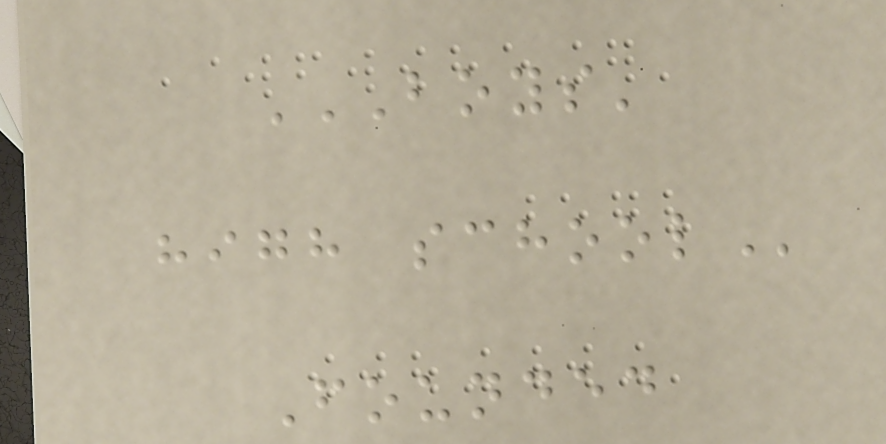BOYS'
HIGH SCHOOL
Founded
